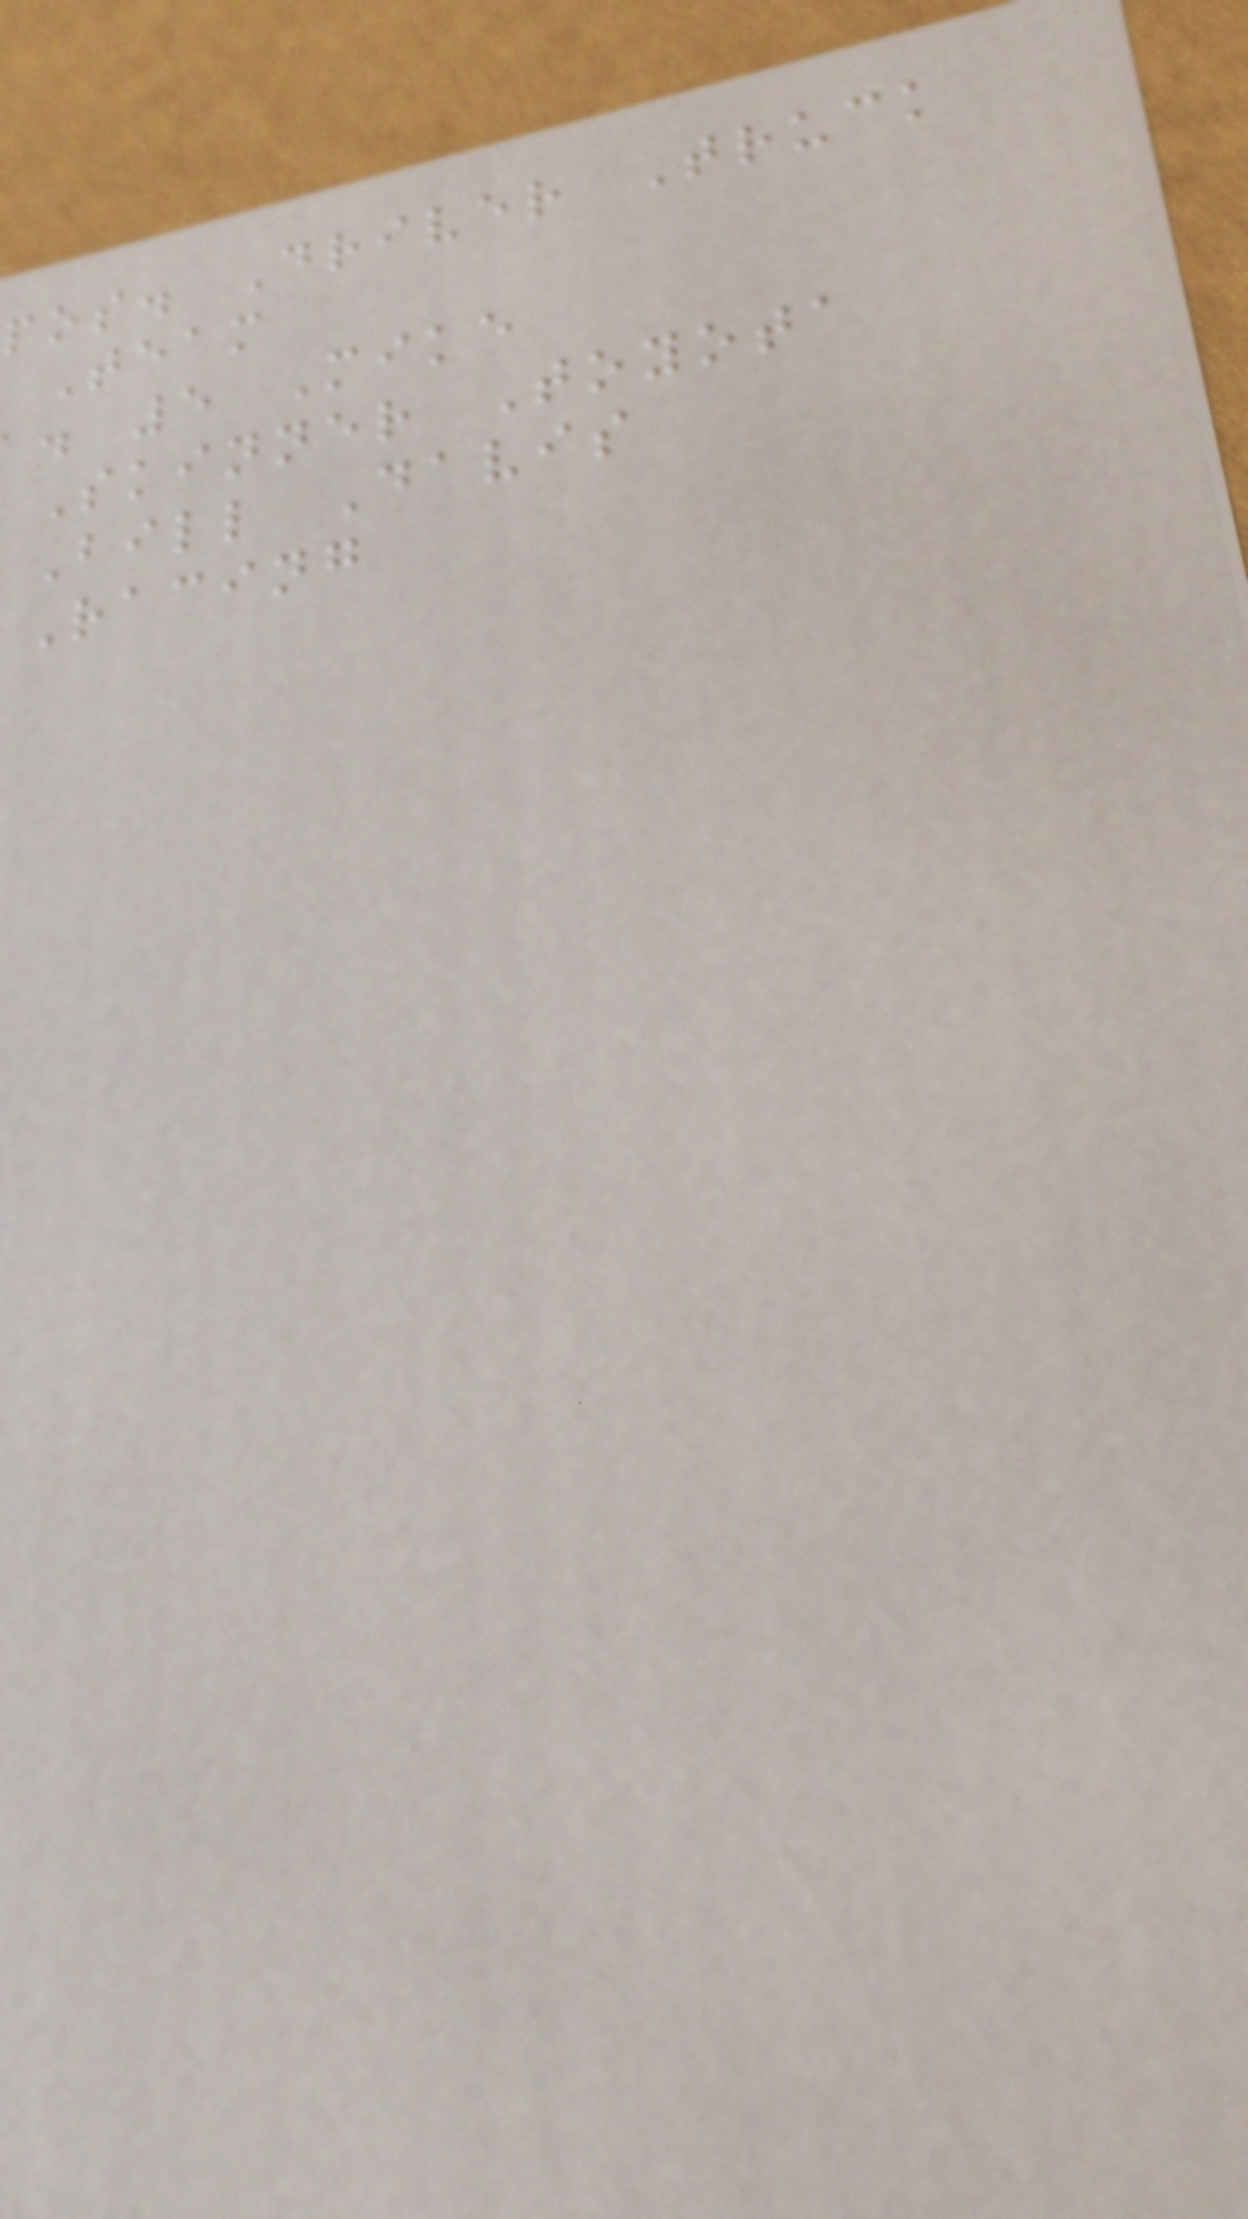pos. Driver Truck
Team
. 5 Mike
Skinner Toyota
Bill Davis
Racing
